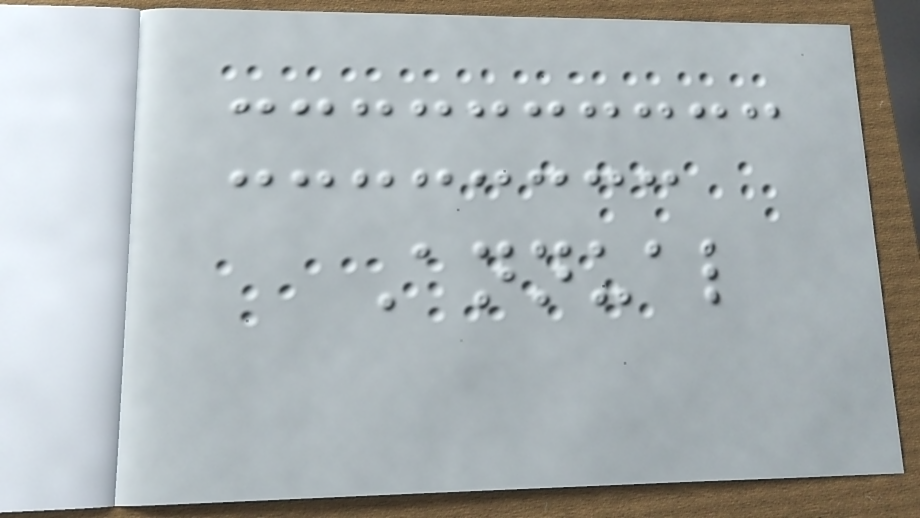Annual
